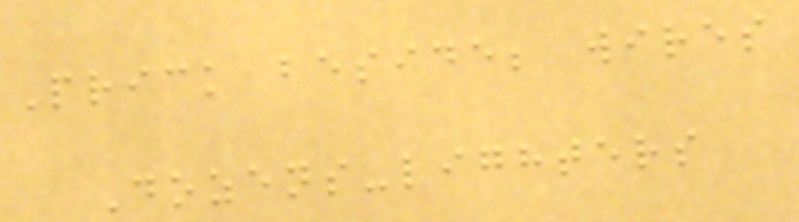Prick beside; wires
Dozens-lighters
